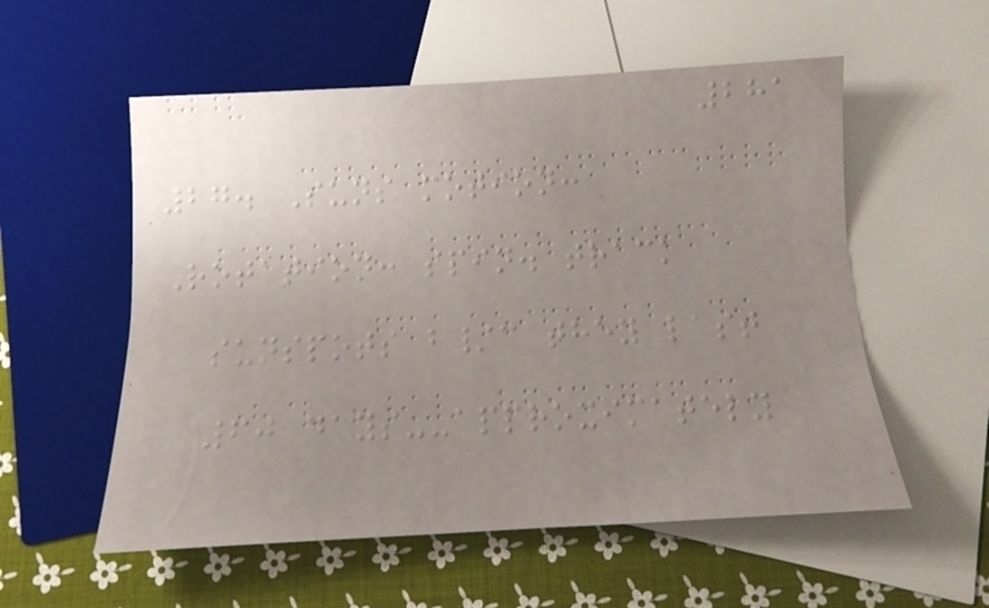281
27. Suns motion:
Rotation: spin. track
sunspots b/c they last
60 days--approximately
